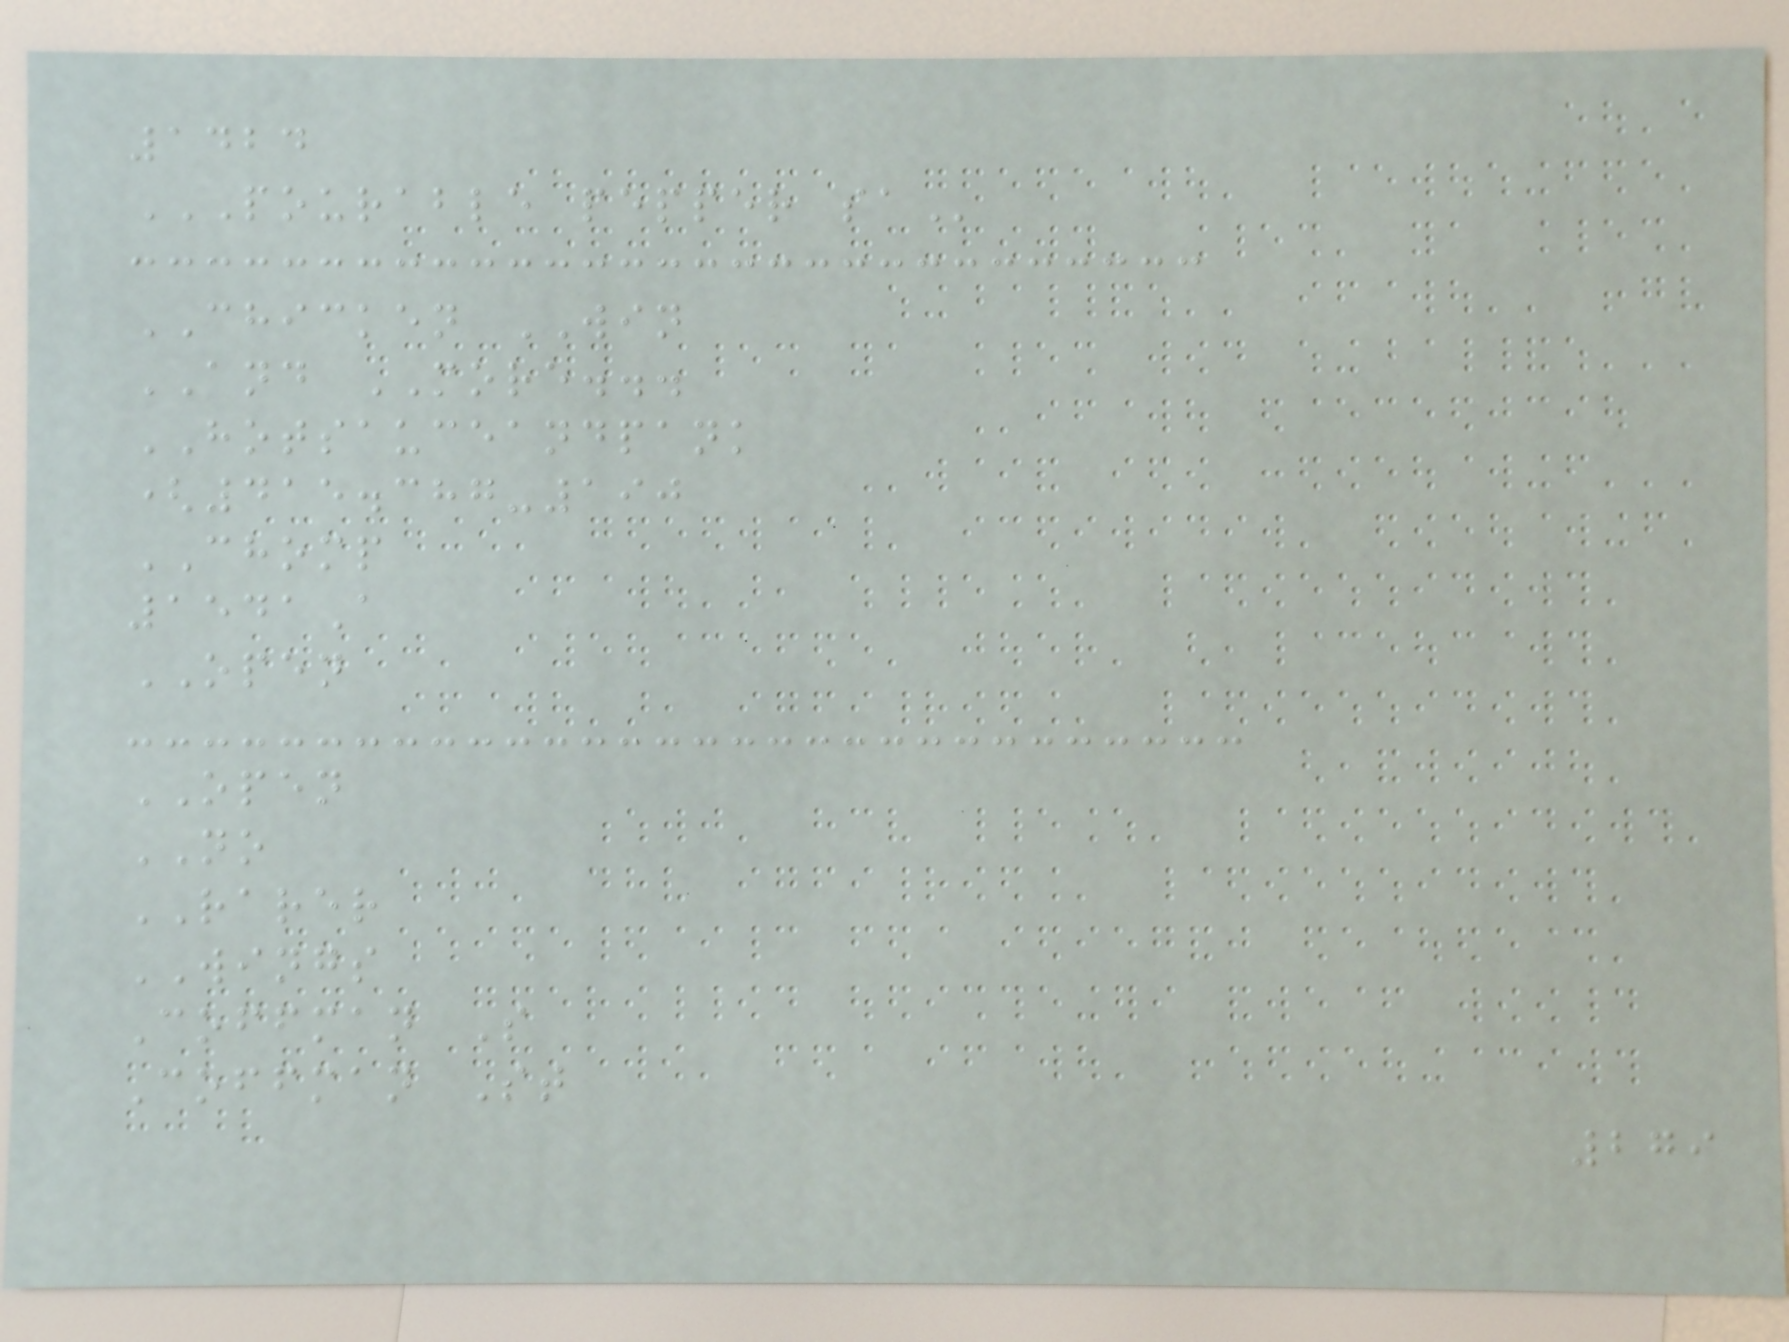1424
POURABLE PEPPER SA
CHICKEN WIN
AND MORE...
HOTSAUCEANDPANK
(415.387-190
CHOMP
1541A
OPEN
OPEN
NO
RARER
WINGS
Coffman S
Coffman St
279
